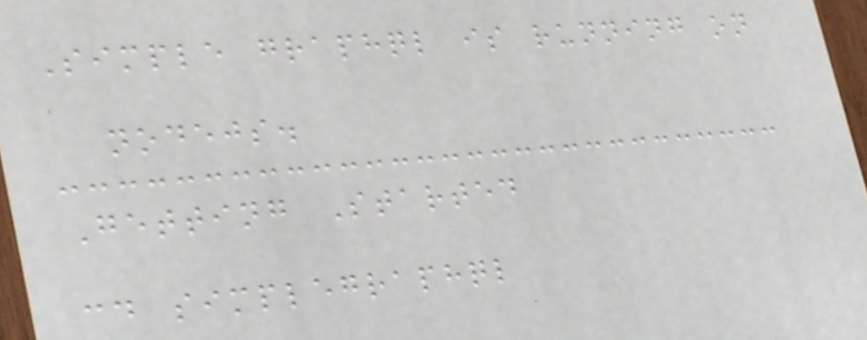Simple graphql is running on
nodejs.
Getting Started
cd simplegraphql
